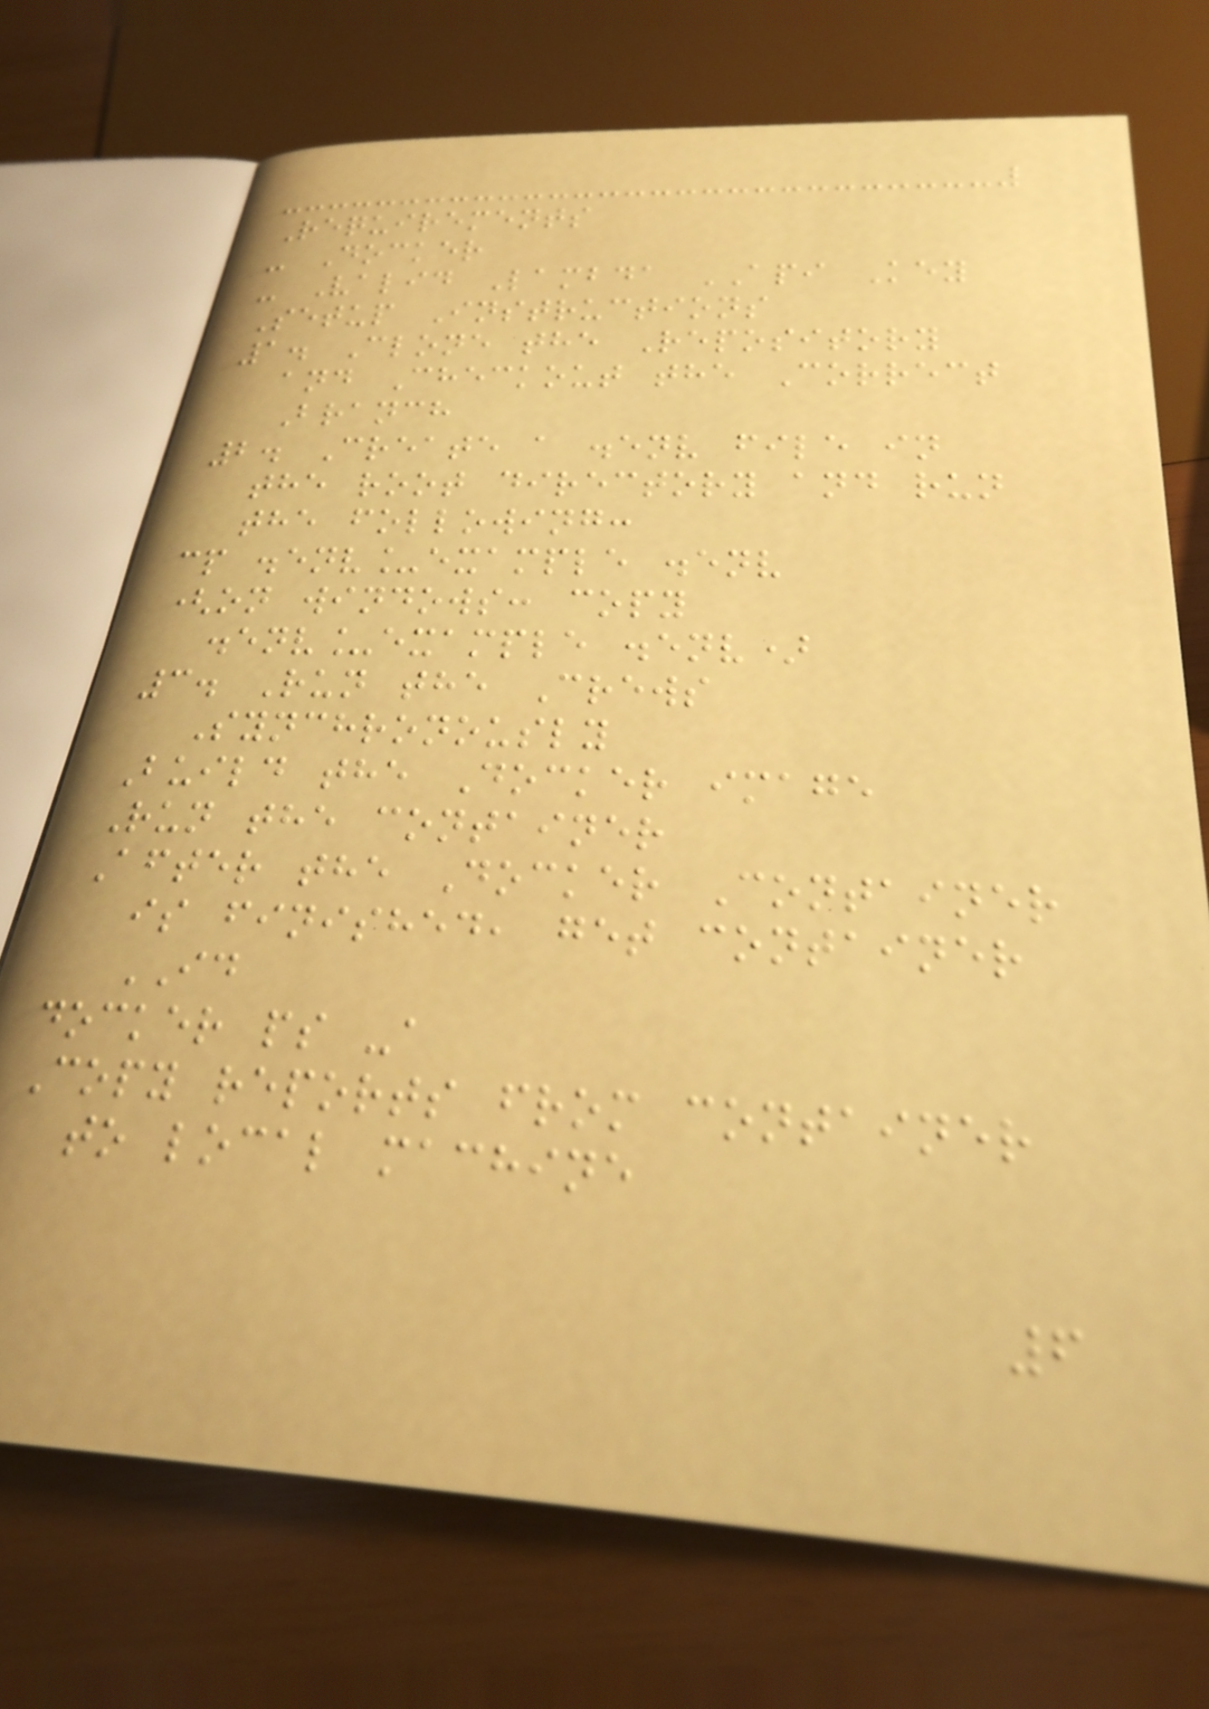Requirements
- Docker
- Valid Lambda API Key
Setup Instructions
1. Clone the Repository
and Checkout the Correct
Branch
2. Create a .env file in
the root directory and run
the following:
cp .env_example .env
(on windows: copy
.env_example .env)
3. Run the Crews
Synchronously
Build the Docker image
Run the container
After the Docker Container
is finished, get container
ID
docker ps -a
Copy reports from container
to local machine
6
